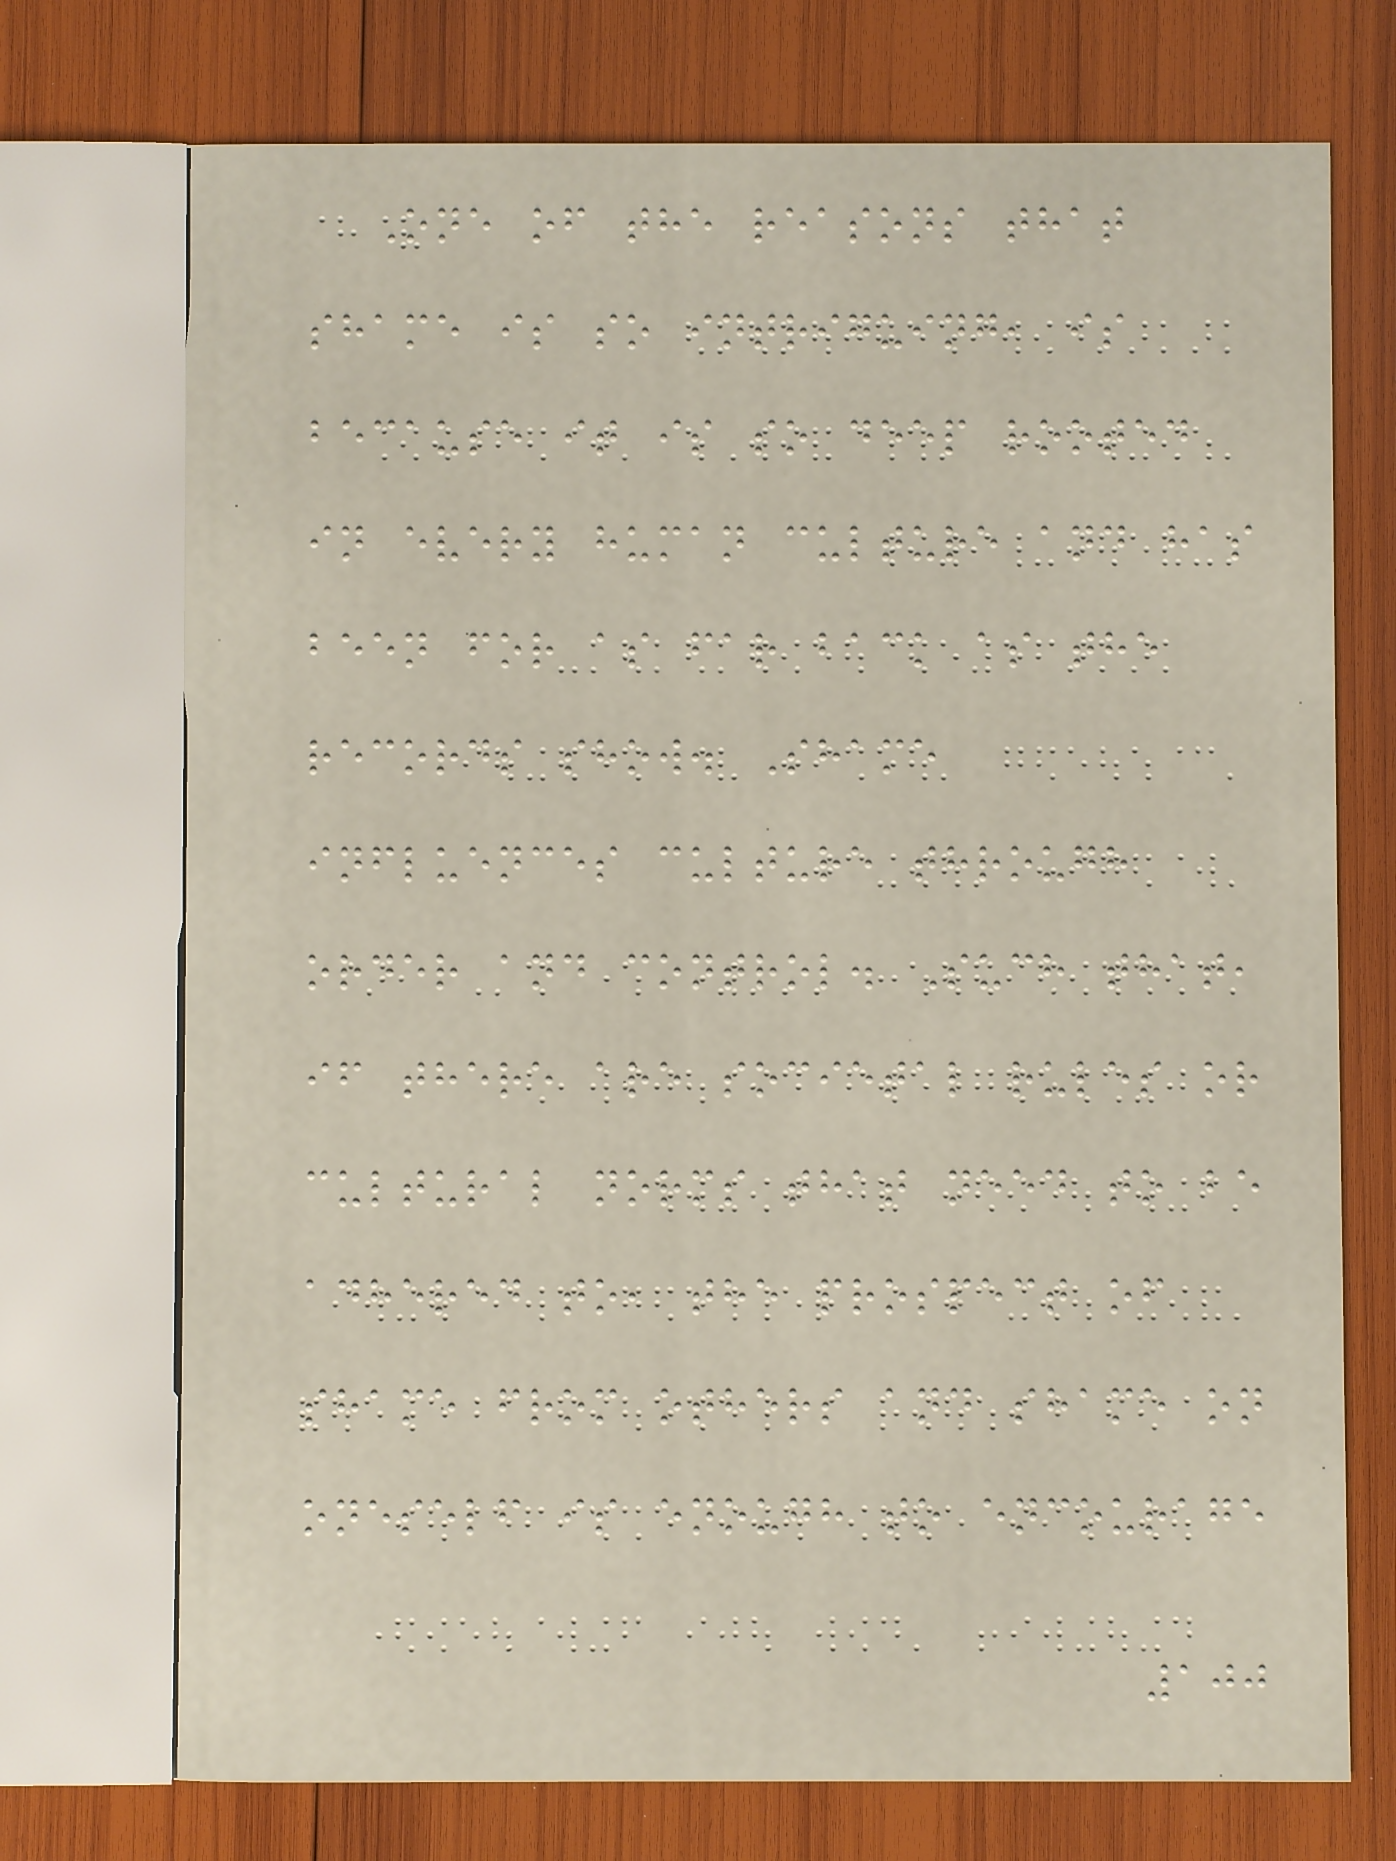One of the reasons that
shame is so intriguing, is
because it is so deep rooted
in every human culture and has
been for as far back as the
records show. Shame
influences culture through
order and control. Such that,
if there are societal rules or
cultural norms that need to be
adhered to, the prospect of
shame from others and shame on
oneself is enough to encourage
100
